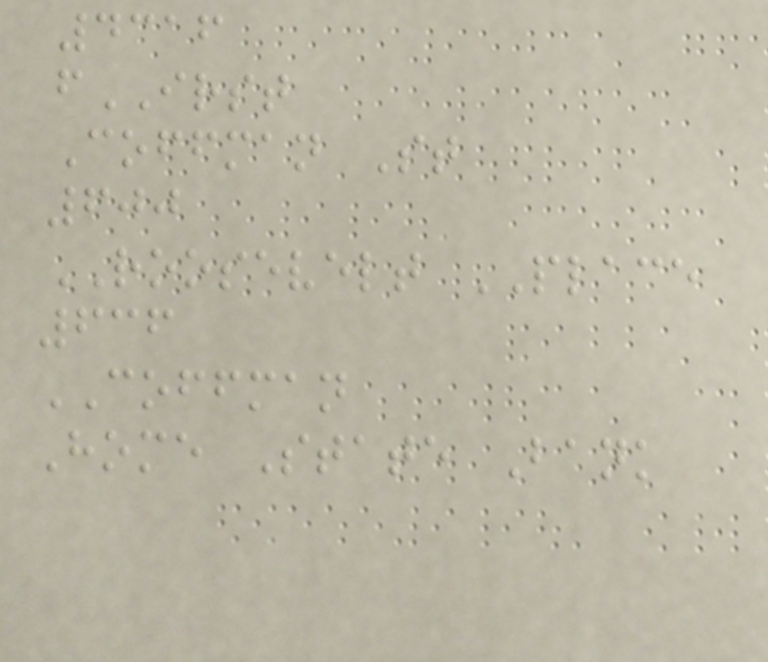4316
fIRST
Coffman St
600
ROOSEVELT PLACE
636
COFFMAN
Home State Bank
